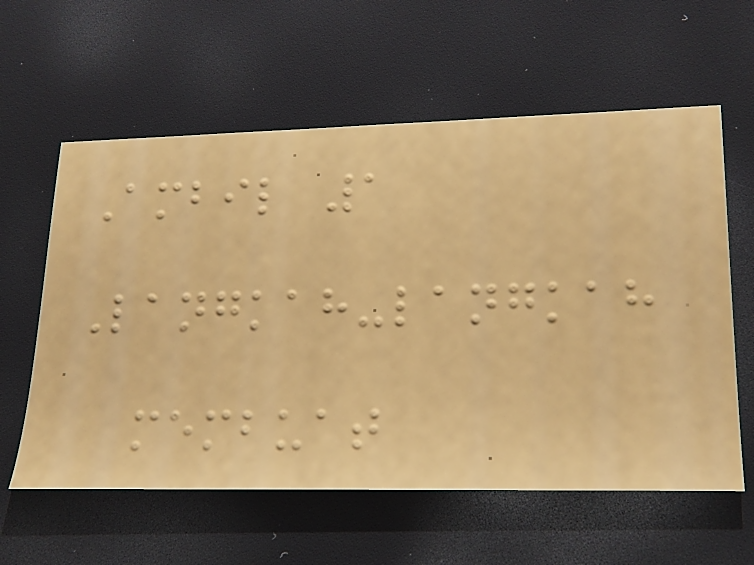Ambil 1
Langkah-langkah
membuat
